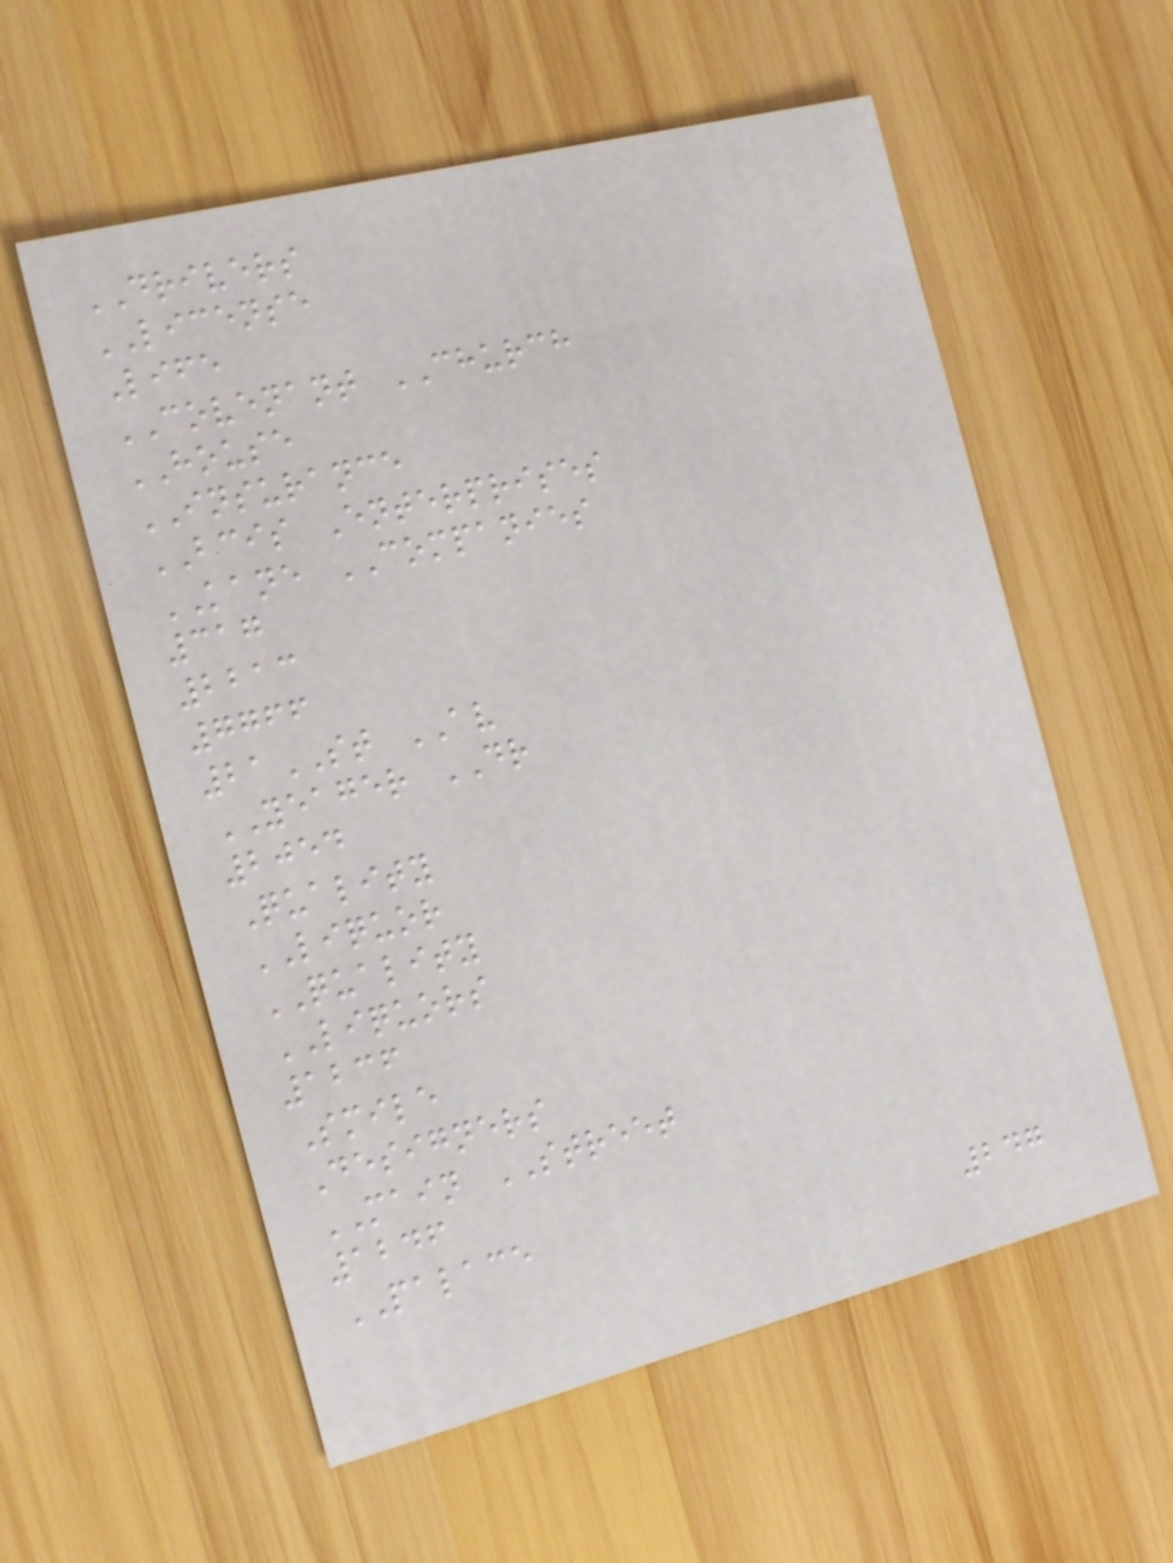DRIVERS
LICENSE
Life
COVENANT CHURCH
HOUSE
INSURANCE
BCIS Enterprises
KANE COMPANIES
317
2213
7766
21ST AV
YEAGER DR
2054
Quality
LIQUOR
QUALITY
LIQUORS
1236
Smile
Designers
MAIN STREET
1246
PALACE
247
